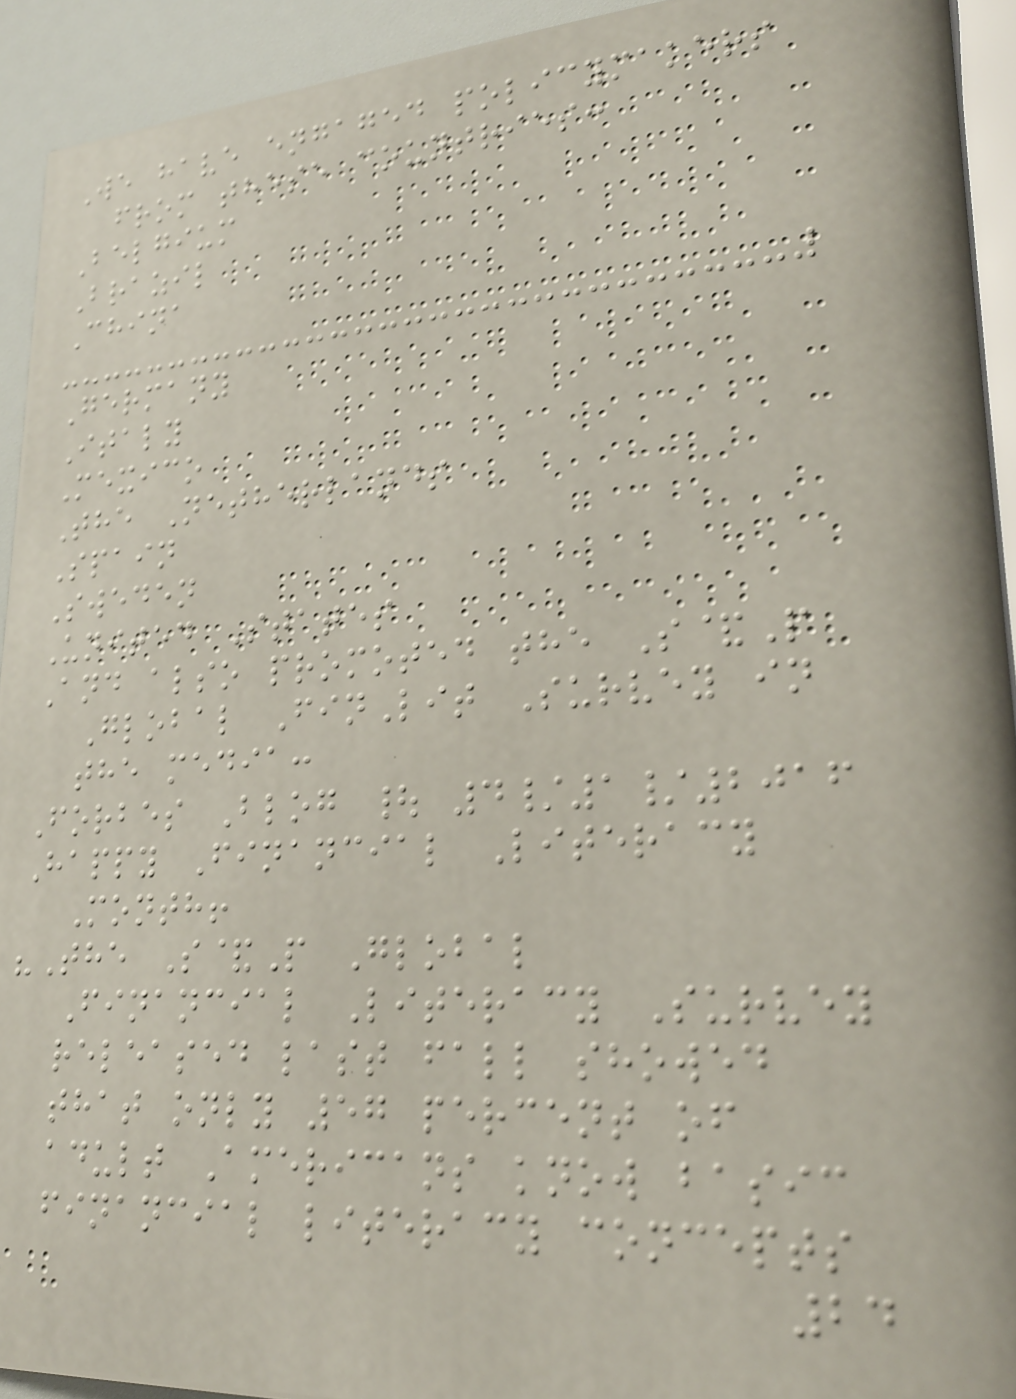We have engaged policymakers
from these countries:
Belgium
Brazil
China
Germany
Italy
Mexico
The Netherlands
Spain
Sweden
United States
And also promoted the S&P
Global FinLit Survey in
the media:
Forbes Blog | 4/1/2016
Happy Financial Literacy
Month!
"The S&P Global
Financial Literacy Survey
released last fall showed
that only 57 percent of
adult Americans know basic
financial literacy concepts
24
